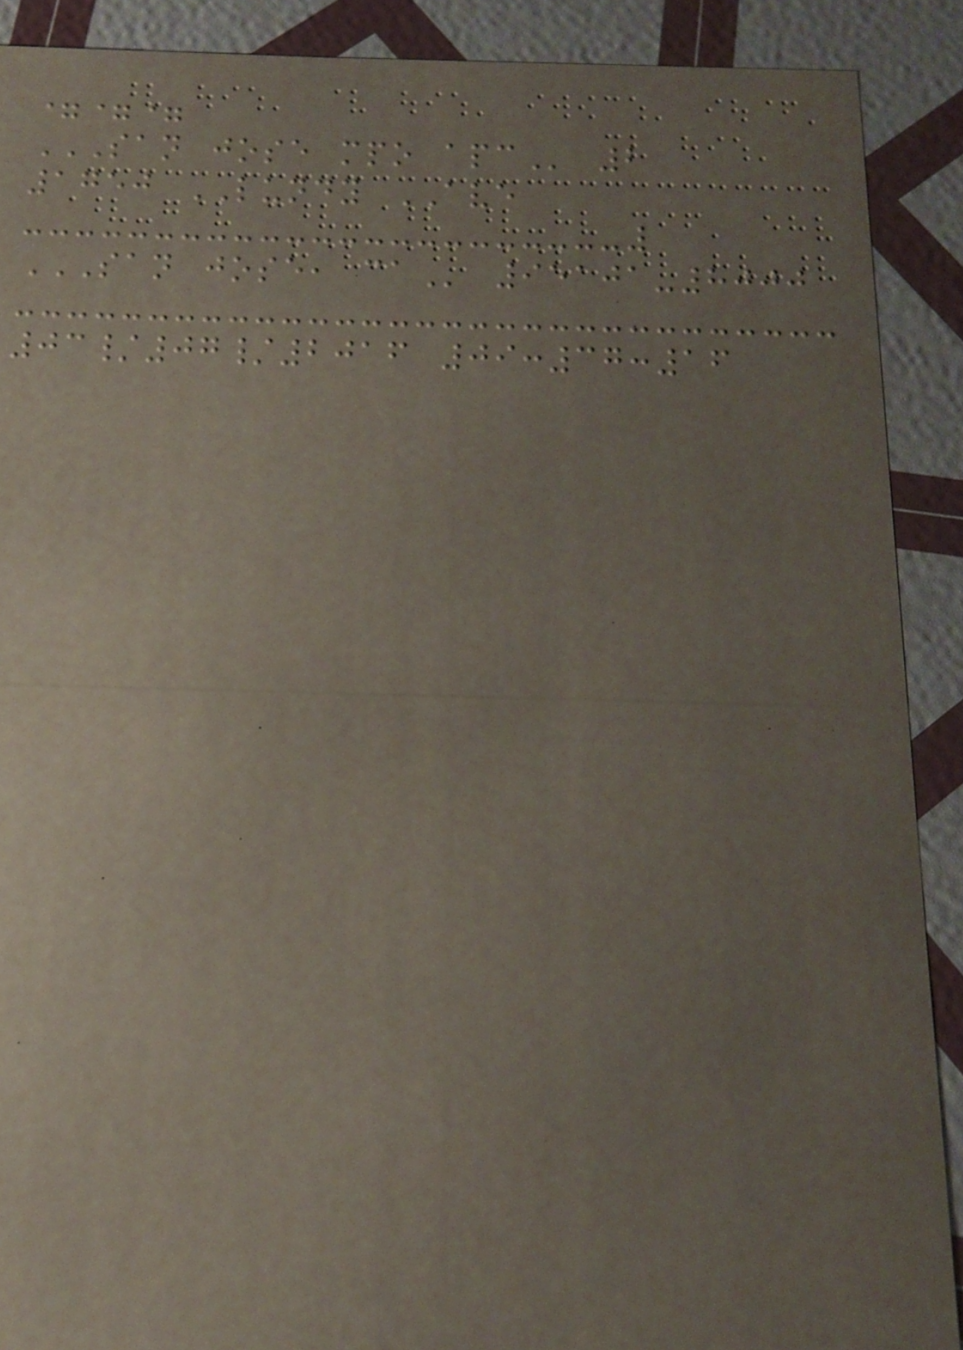===
SAN JOSE MPO APC 2
1750 LUNDY AVE
SAN JOSE, CA 95101-8000
03/07/2016 09:37:16
